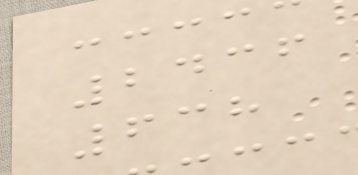2436
638
